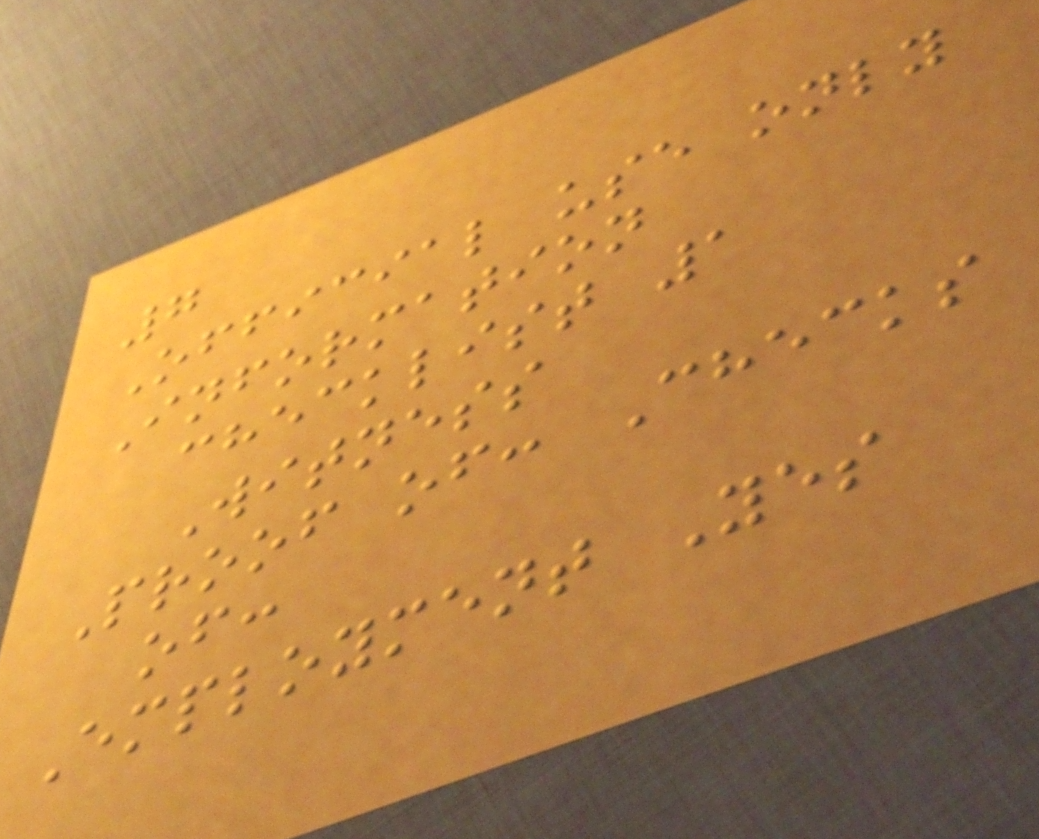7
Official use only
Information
checklist 1
Witness
Proof of: Checks
of:
Employment Yes
